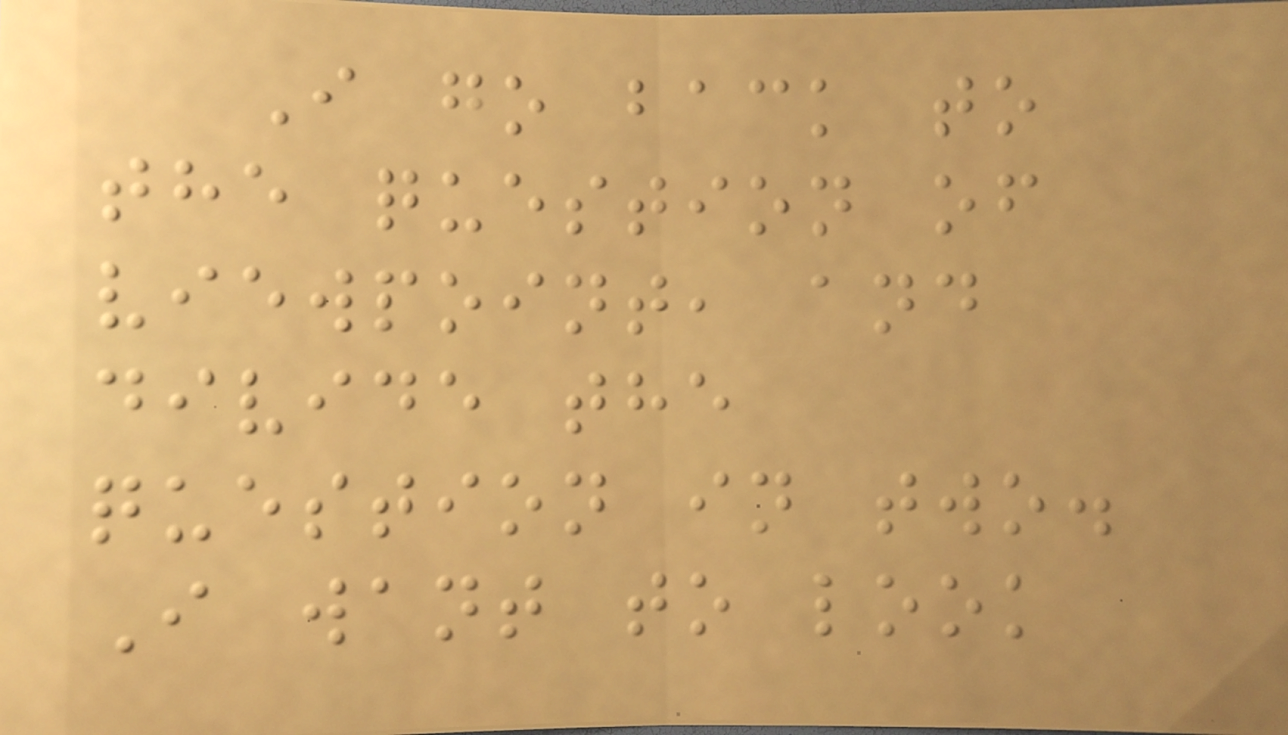I go back to
the question of
viewpoint, and
divide the
question in two.
I want to look
